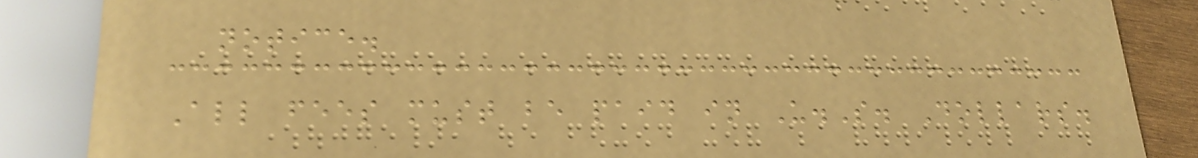notice.
All fees must be paid in U.S. Dollars.
